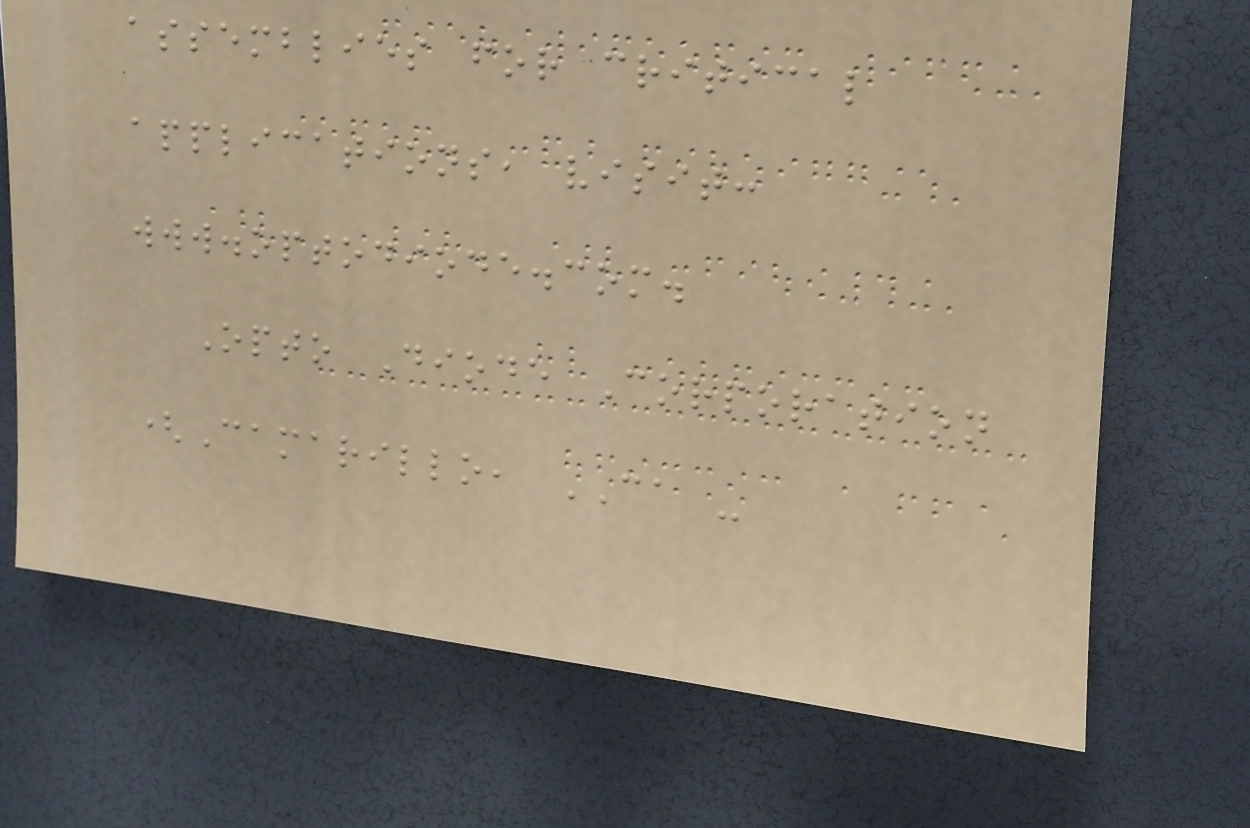assemblies for critical
applications, visit:
www.optodiode.com.
Opto Diode Corporation
(Camarillo, CA -
